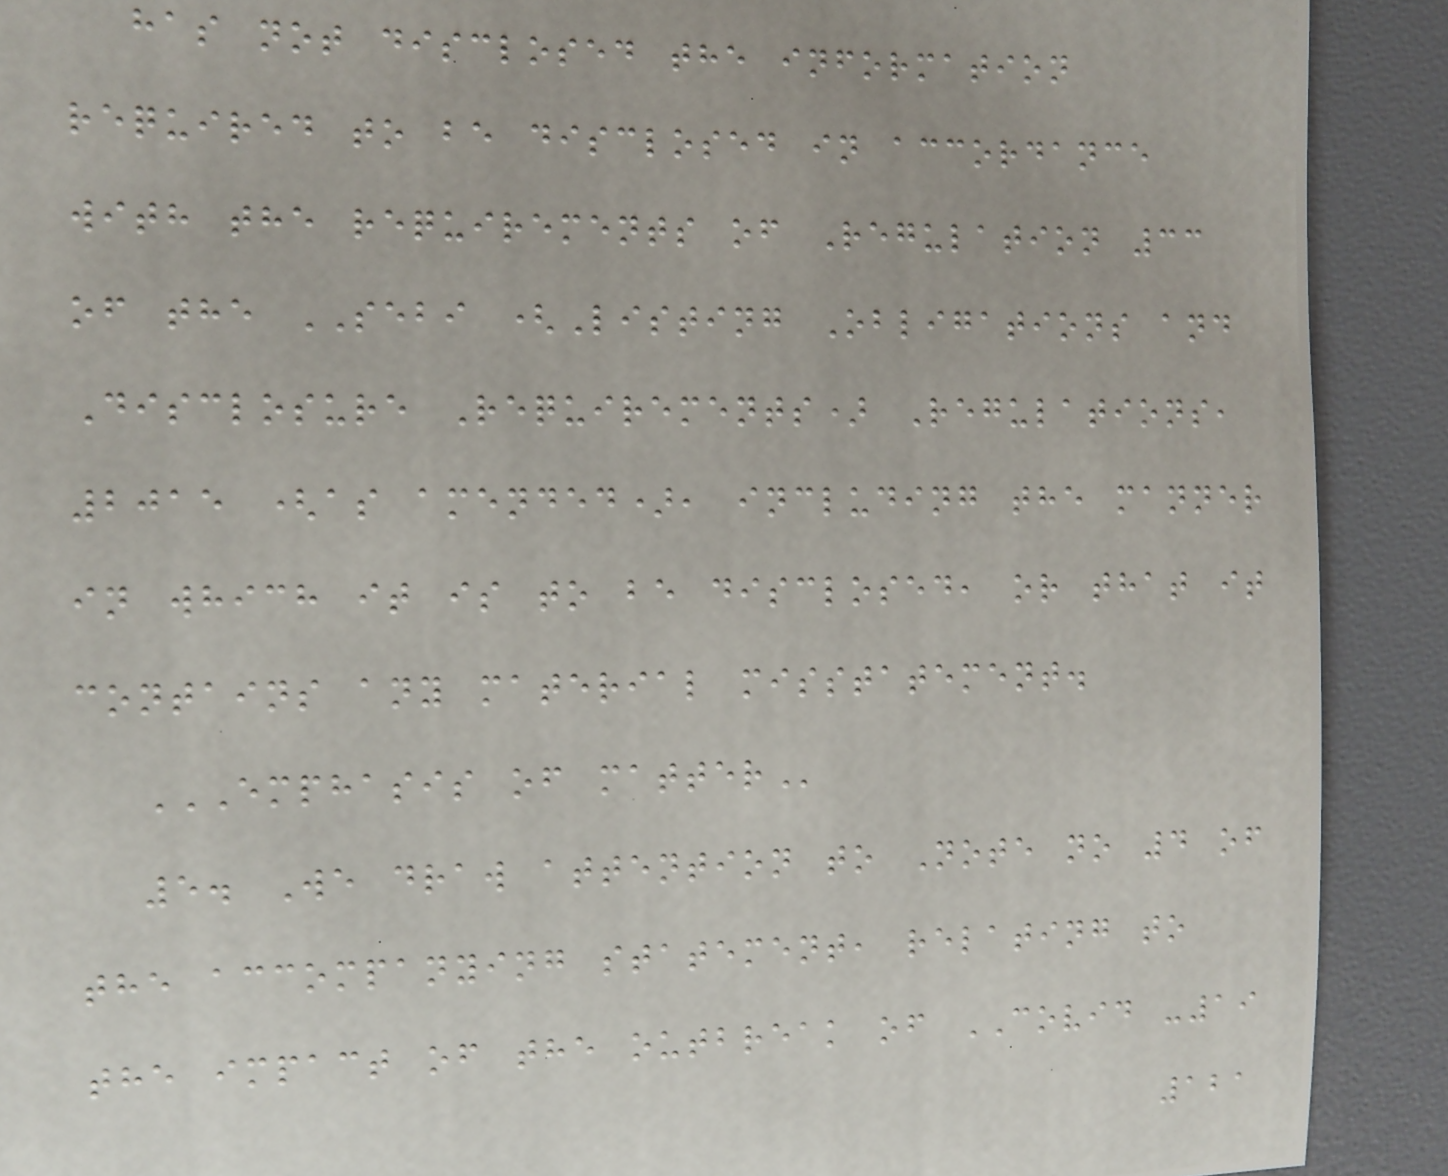has not disclosed the information
required to be disclosed in accordance
with the requirements of Regulation 33
of the SEBI (Listing Obligations and
Disclosure Requirements) Regulations,
2015 (as amended), including the manner
in which it is to be disclosed, or that it
contains any material misstatement.
EMPHASIS OF MATTER
5. We draw attention to Note no 4 of
the accompanying statement, relating to
the impact of the outbreak of COVID -19
121
